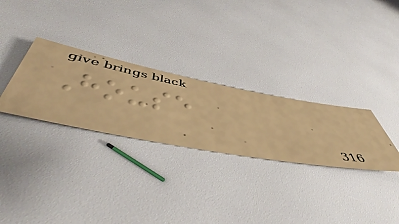House
